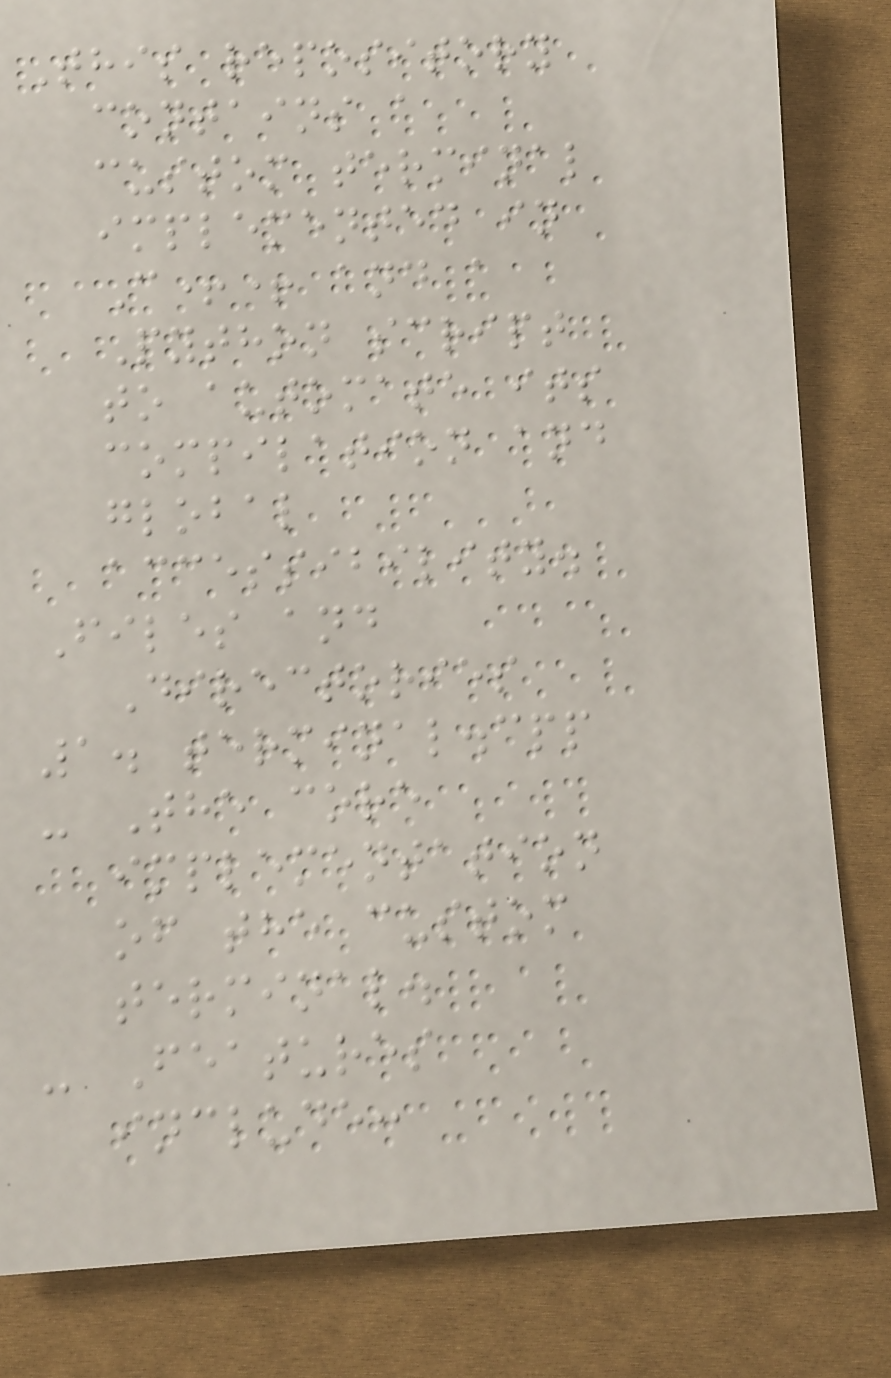This repository
contains a
custom terminal
implemented in
C++ and a
Python script
to automate its
compilation and
global
accessibility.
Files and
Directories
1. terminal.cpp
- The core
implementation
of the custom
terminal.
- Features
include:
